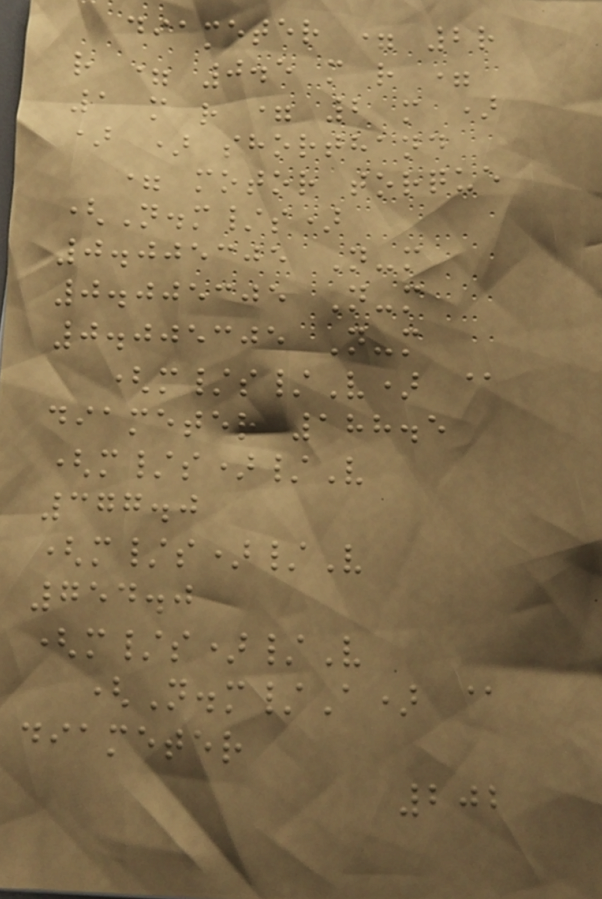diameter = 2r
r = 0.5 m r =
1 m r = 2 m )
) ) shorthand
= motor torque
(N.m/s)
0.005305 N-m
0.005305 N-m
0.005305 N-m
(m/s/V) @
diameter 188.5
(m/s)/V
377.0
(m/s)/V
754.0
(m/s)/V
(N.m/A) @
diameter
202
